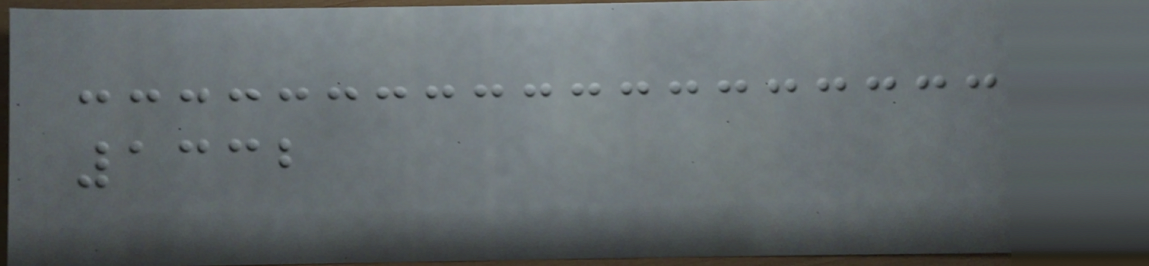1332
